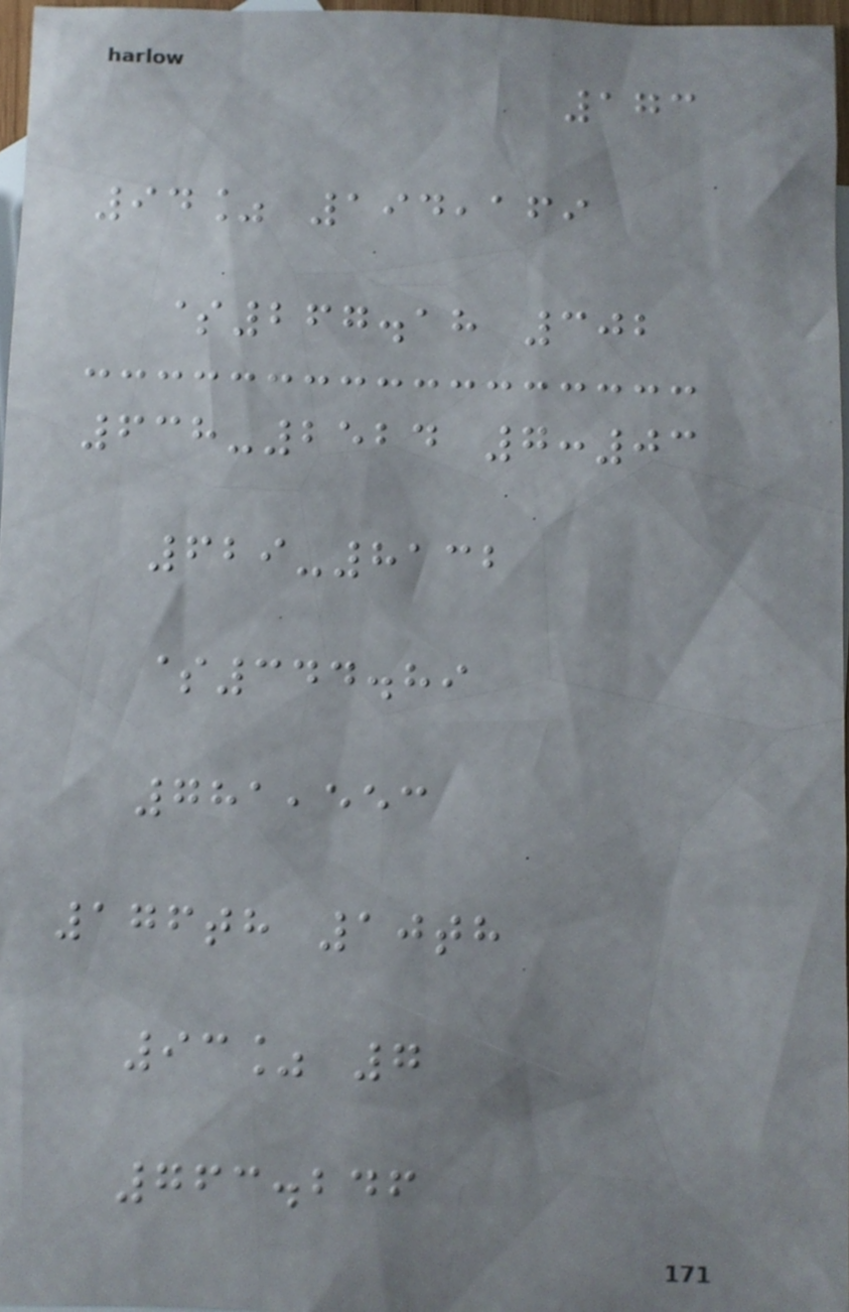173
94% 194,169
$267.18 302
638-2524 7:03
629-8132
$344.89
781,553
176th 10th
93% 7
763.246
